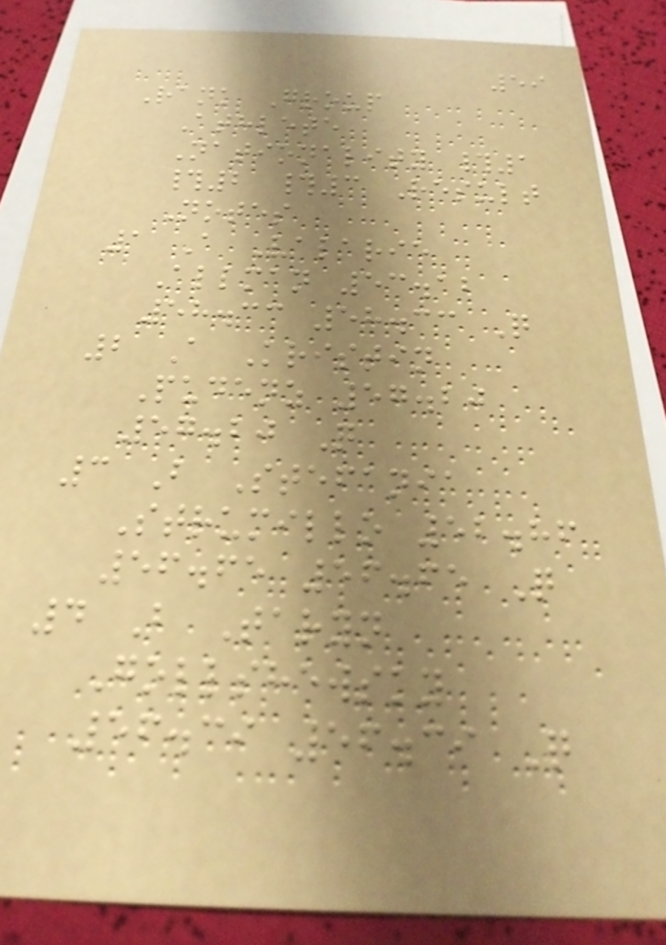59
Rank Group
Athlete
Nationality #1
#2 #3 Result
Notes
1 A Valarie
Allman 53.12
58.33 58.33 Q
2 A Kristin
Pudenz 57.20
57.20 Q
3 B Stefania
Strumillo 52.86
56.65 56.65 Q
4 B Taryn
Gollshewsky
56.39 56.39 Q
